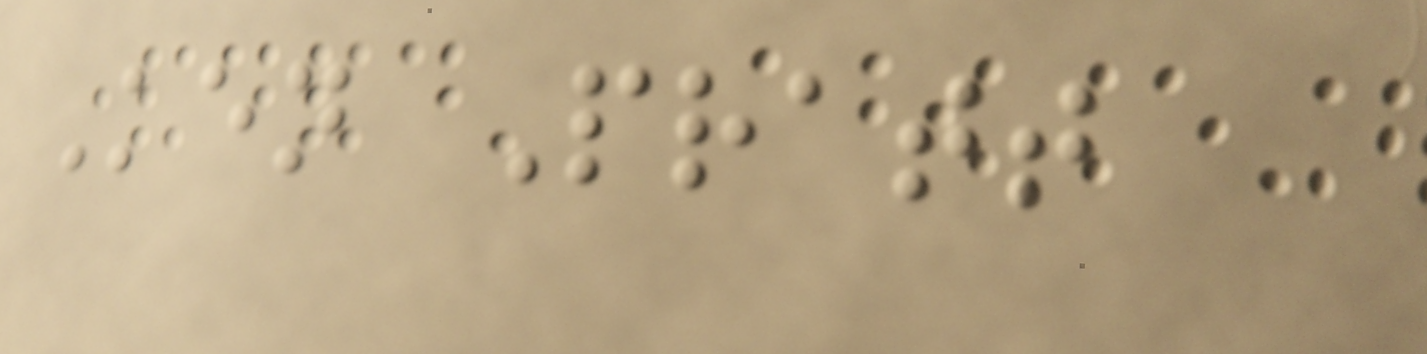Ken Pratt
